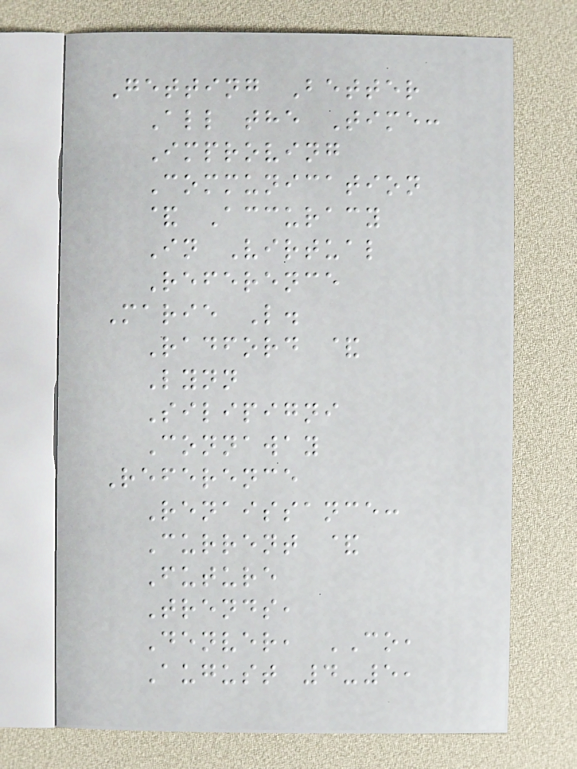Getting Better
All the Time:
Improving
Communication
& Accuracy
In Virtual
Reference
Marie L.
Radford &
Lynn
Silipigni
Connaway
Reference
Renaissance:
Current &
Future
Trends,
Denver, CO,
August 4-5,
